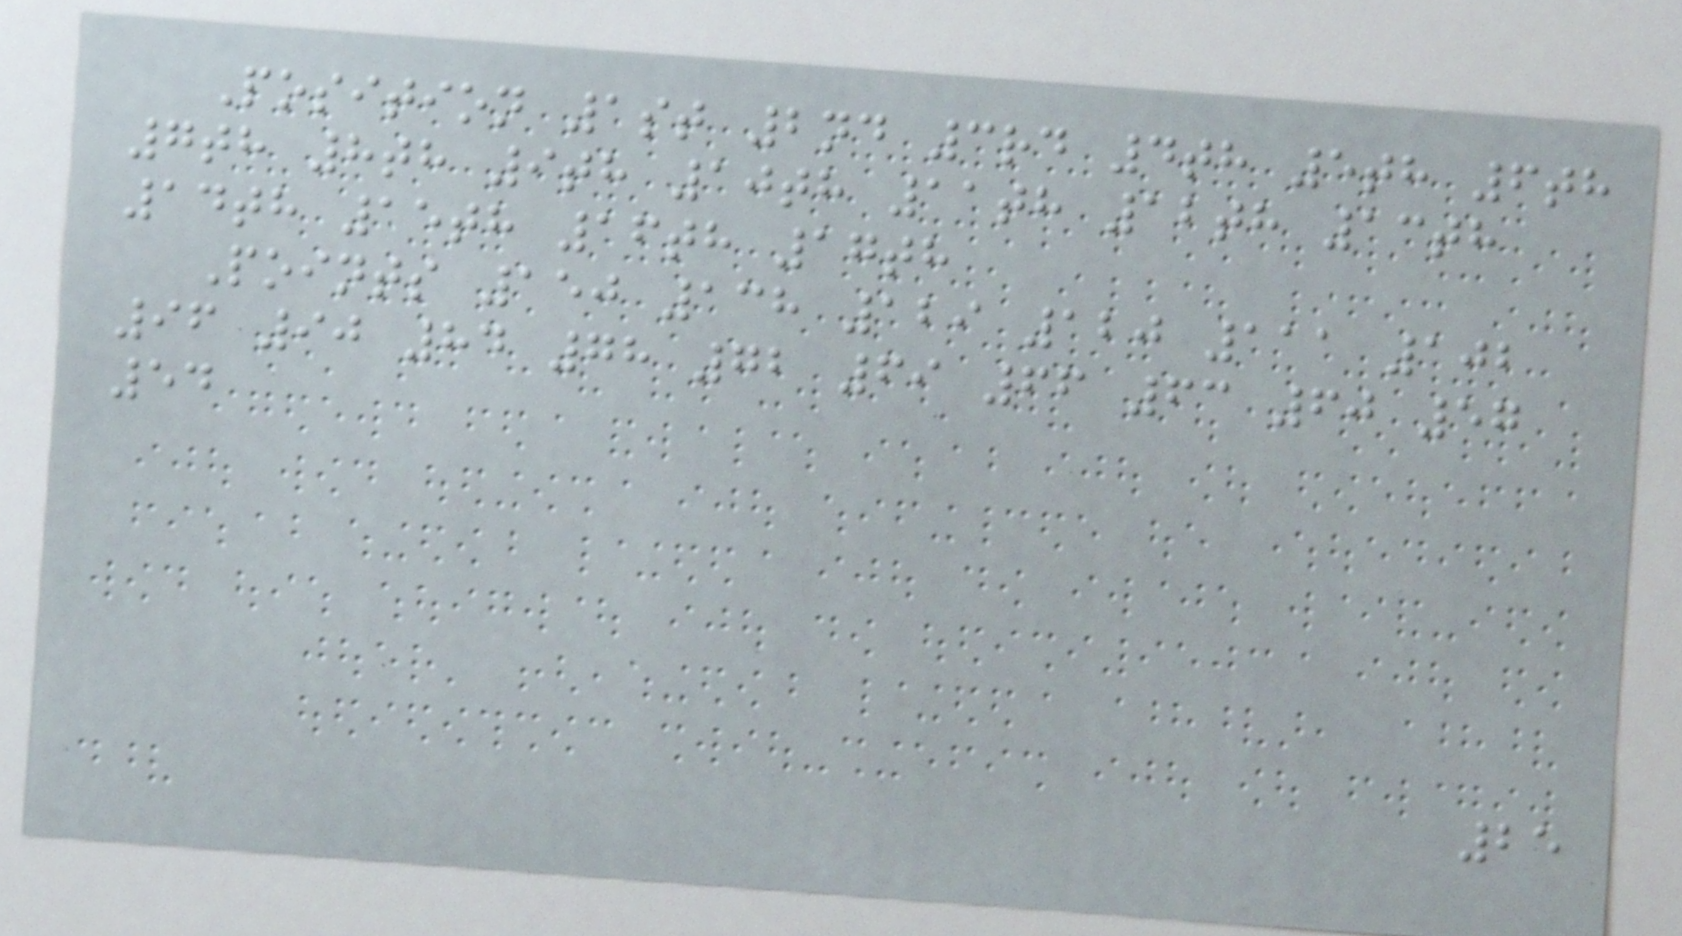Position 1st 2nd 3rd 4th 5th 6th
7th 8th 9th 10th 11th 12th 13th
14th 15th 16th 17th
Points 150 138 129 120 111 102
96 90 84 78 72 69 66 63 60 57
54
25
